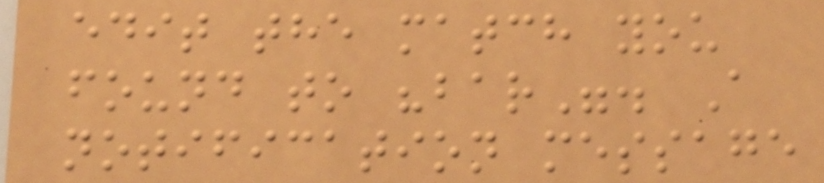edit the match you
found to "bar". A
notification message
